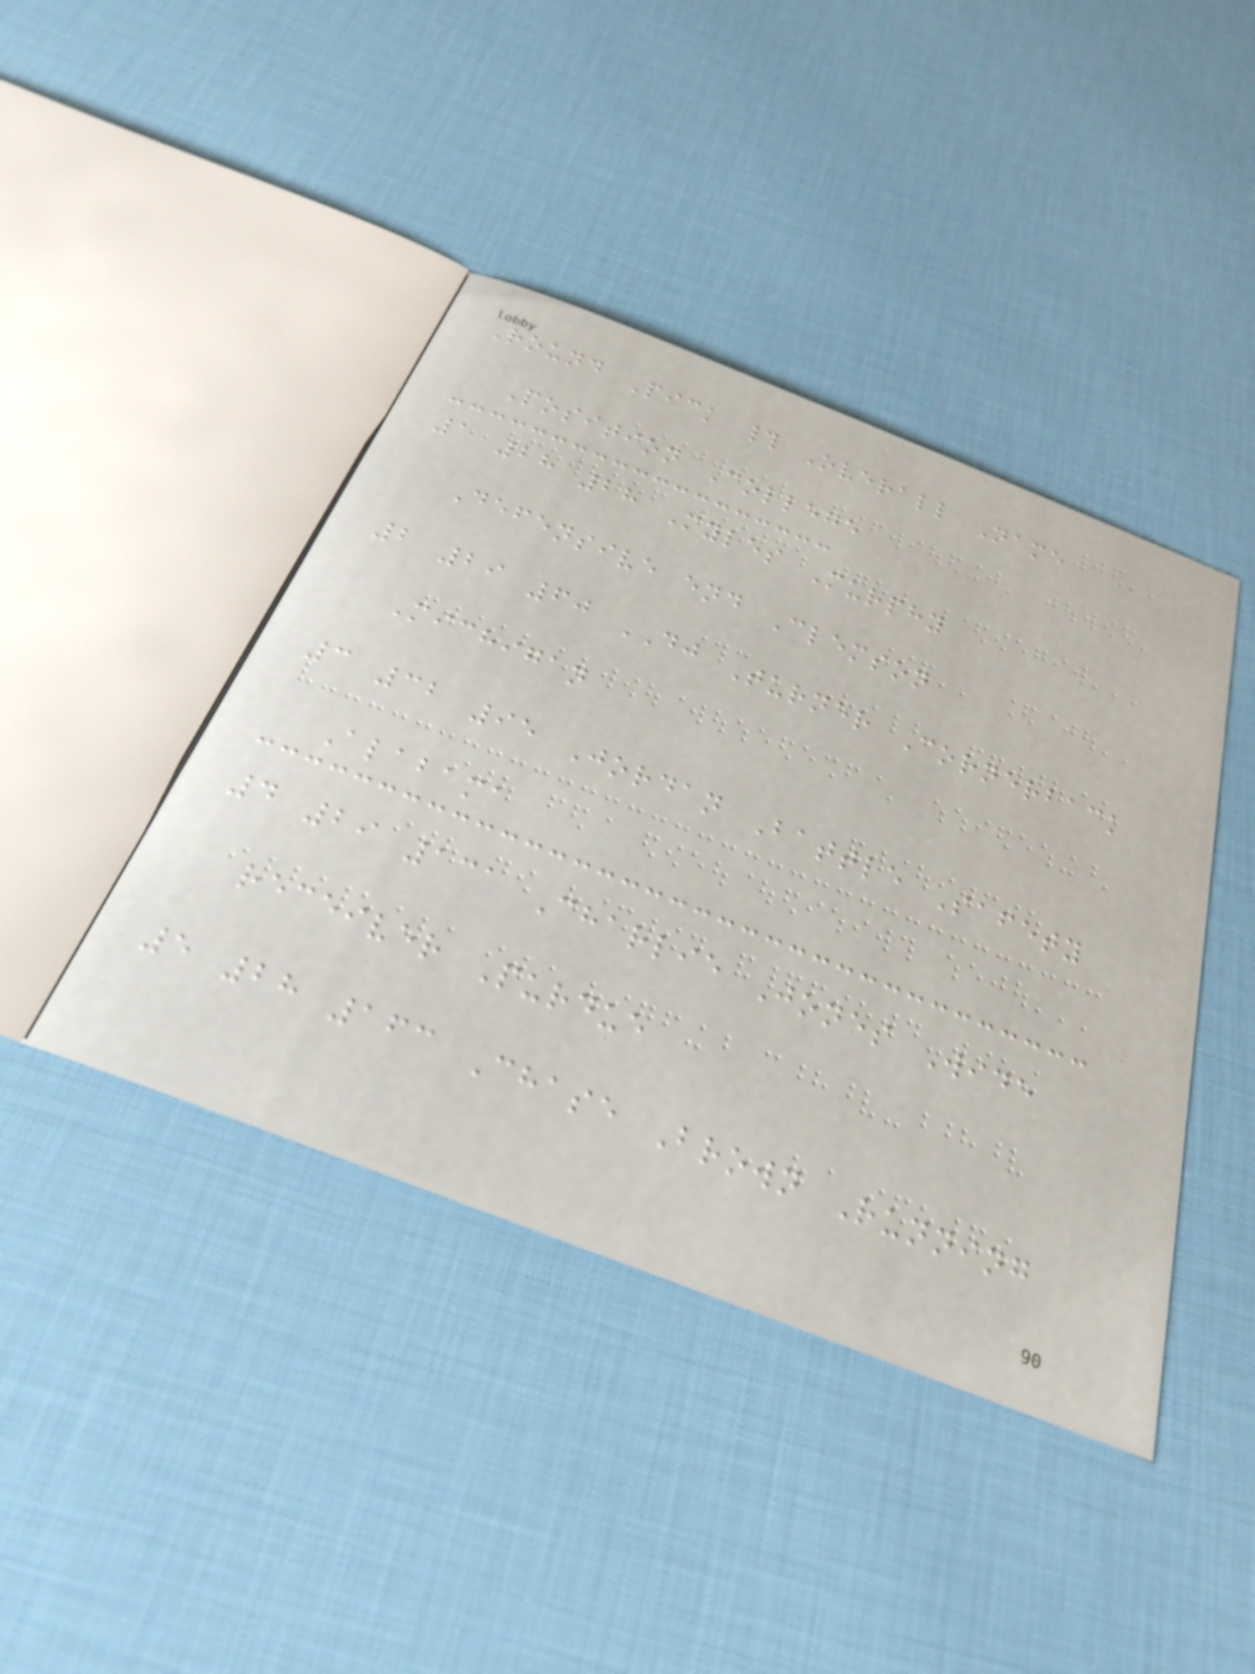Round Pick # Overall Name
Position College
1 28 28 Myles Murphy
Defensive end Clemson
2 29 60 DJ Turner Cornerback
Michigan
3 32 95 Jordan Battle Safety
Alabama
4 29 131 Charlie Jones Wide
receiver Purdue
5 28 163 Chase Brown Running
